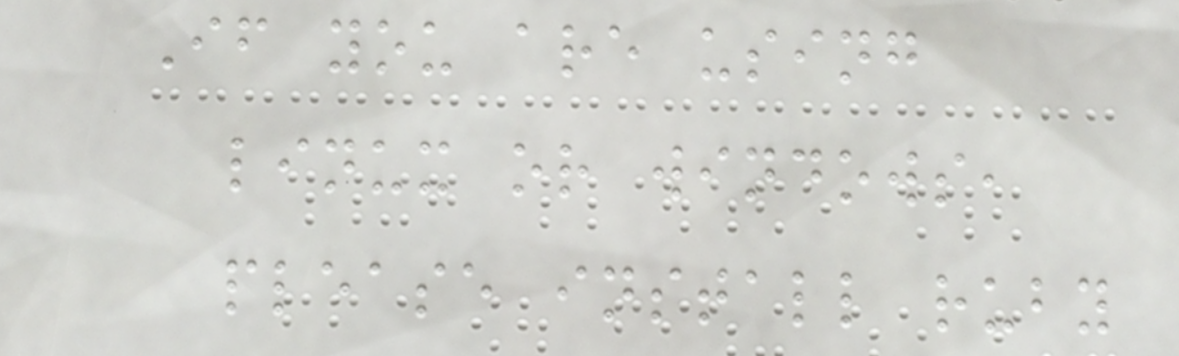If you are using
linux or windows,
please install ruby
